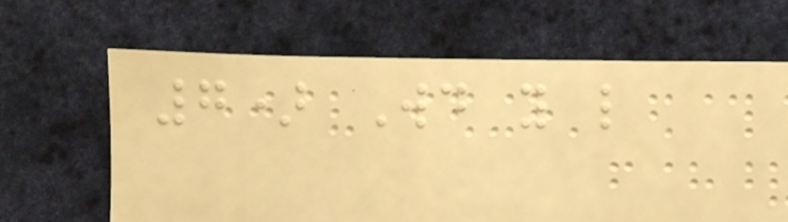7) Would you like
